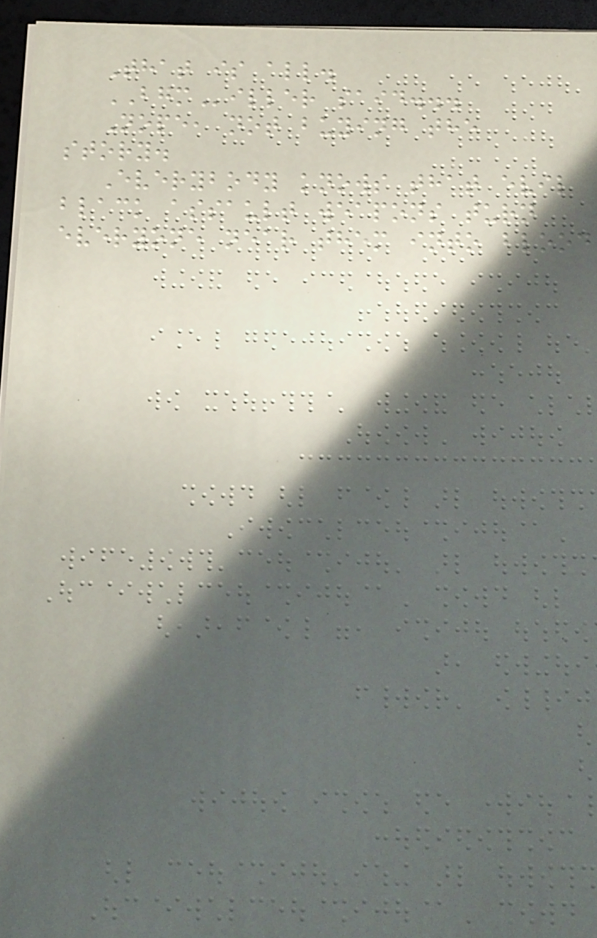That is all.
BGMiller said...
Nope, not buying the
story.
Everybody knows that evil
black assault weapons turn
everyone near them into blood
